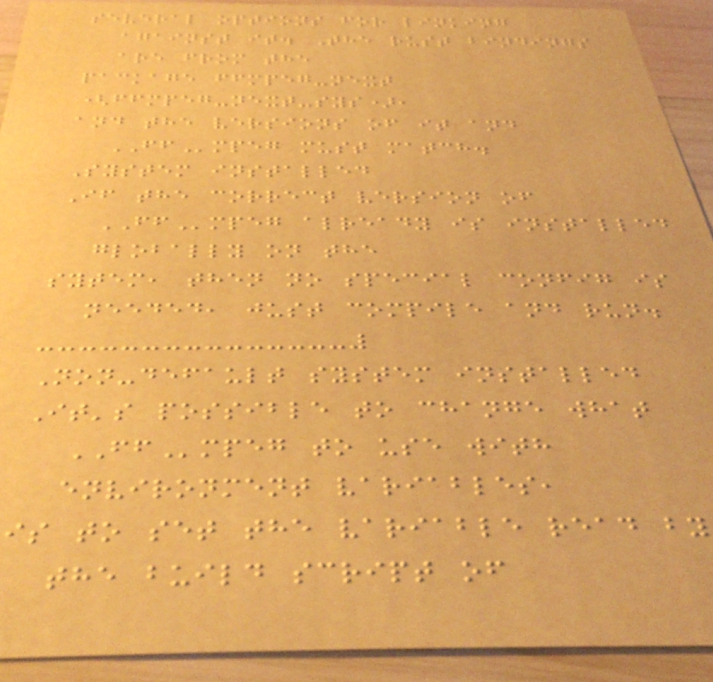several options for linking
against it. The rust bindings
are from the
package ffmpeg-next
(ffmpeg-next-sys),
and the versions of it and
FFmpeg must match.
System installed
If the correct version of
FFmpeg already is installed
globally on the
sytem, then no special config is
needed, just compile and run.
Non-default system installed
It's possible to change what
FFmpeg to use with
environment variables,
is to set the variable read by
the build script of
